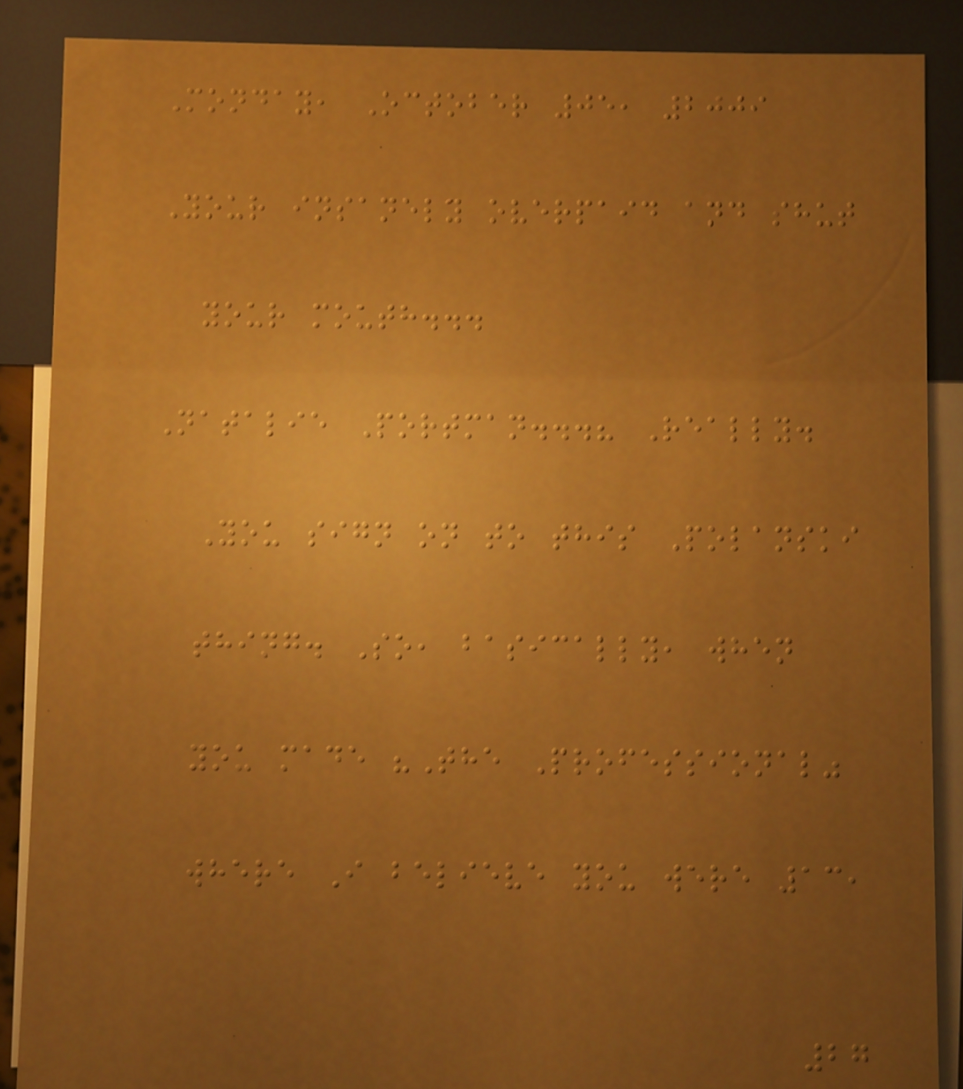Monday, October 05, 2009
Your insanely overpaid and shut
your mouth...
Natalie Portman...? Really.
You sign on to this Polanski
thing. So, basically, when
you made "The Professional"
where I believe you were 13,
27
